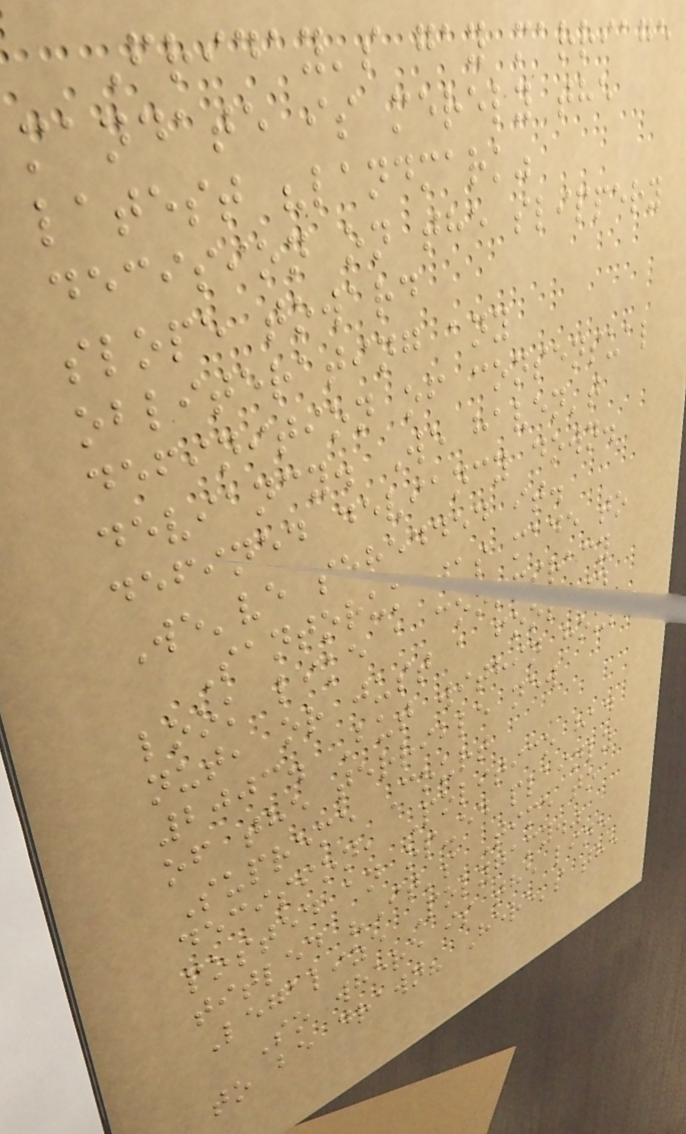Friday's gay marriage
mandate is merely the
latest "landmark"
decision on the slippery
slope toward
obliterating any
definition of consensual
deviancy. We haven't
defined deviancy down.
We've shredded it.
Santorum was made to
look like a conspiracy
nut, or just a fool in
2003. But within hours
of the terrible new
Supreme Court
decision, Politico had
posted an op-ed plainly
titled "It's Time to
Legalize Polygamy."
So where is the line
to be drawn? Here's the
